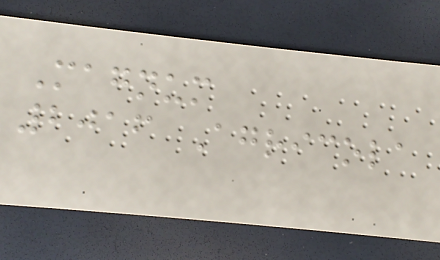Magnum
2016 Agricola
